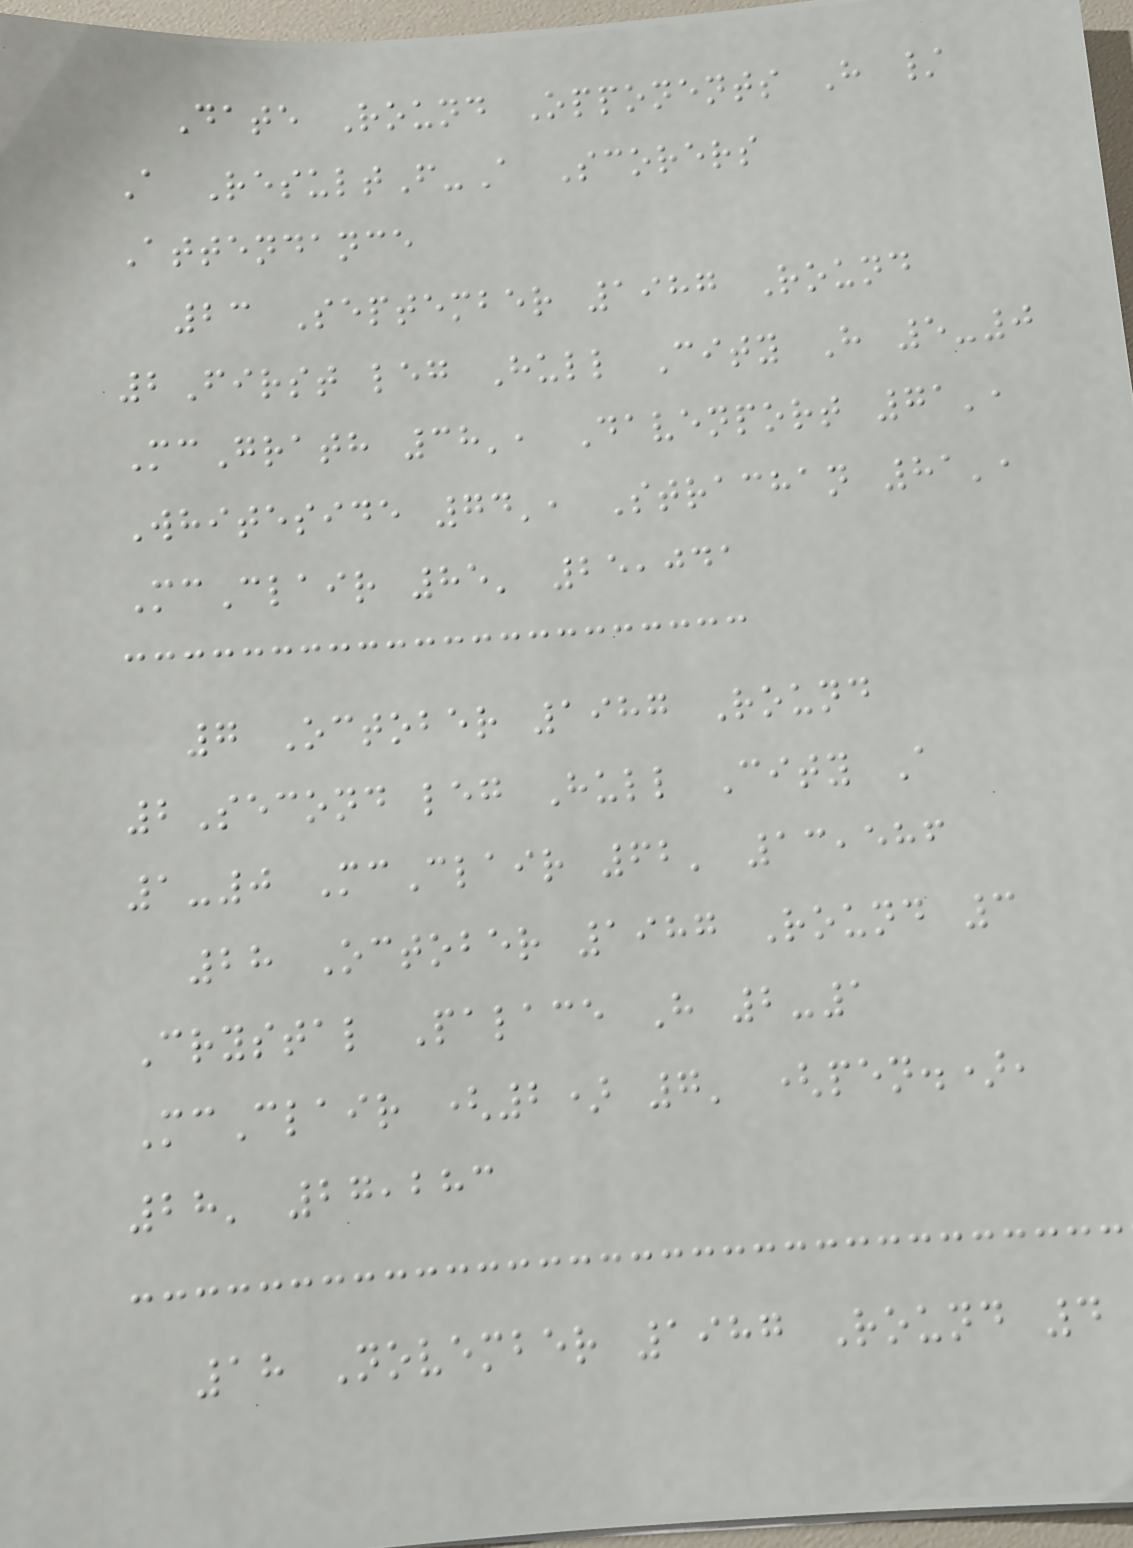Date Round Opponents H /
A ResultF-A Scorers
Attendance
23 September 1987 Round
2First leg Hull City H 5-0
McGrath 38', Davenport 71',
Whiteside 74', Strachan 81',
McClair 85' 25,041
7 October 1987 Round
2Second leg Hull City A
1-0 McClair 62' 13,586
28 October 1987 Round 3
Crystal Palace H 2-1
McClair (2) 7' (pen.),
28' 27,283
18 November 1987 Round 4
